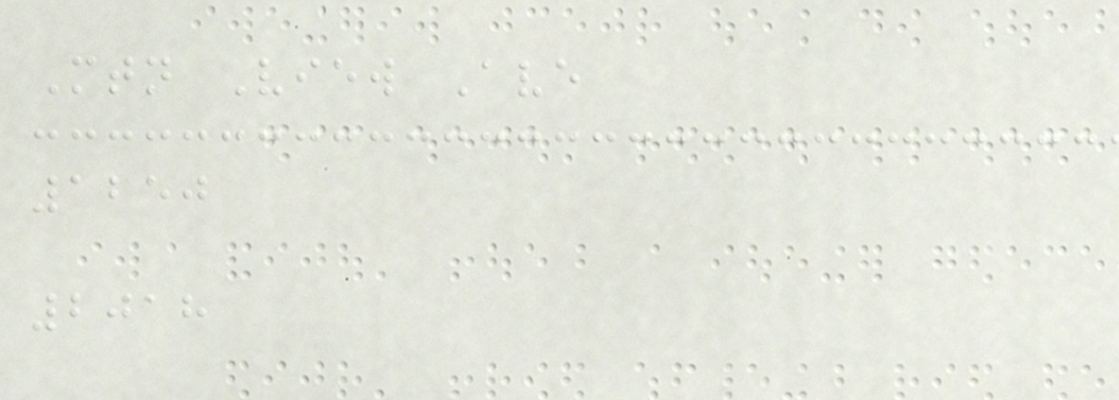Mtn View Ave
1250
2018
